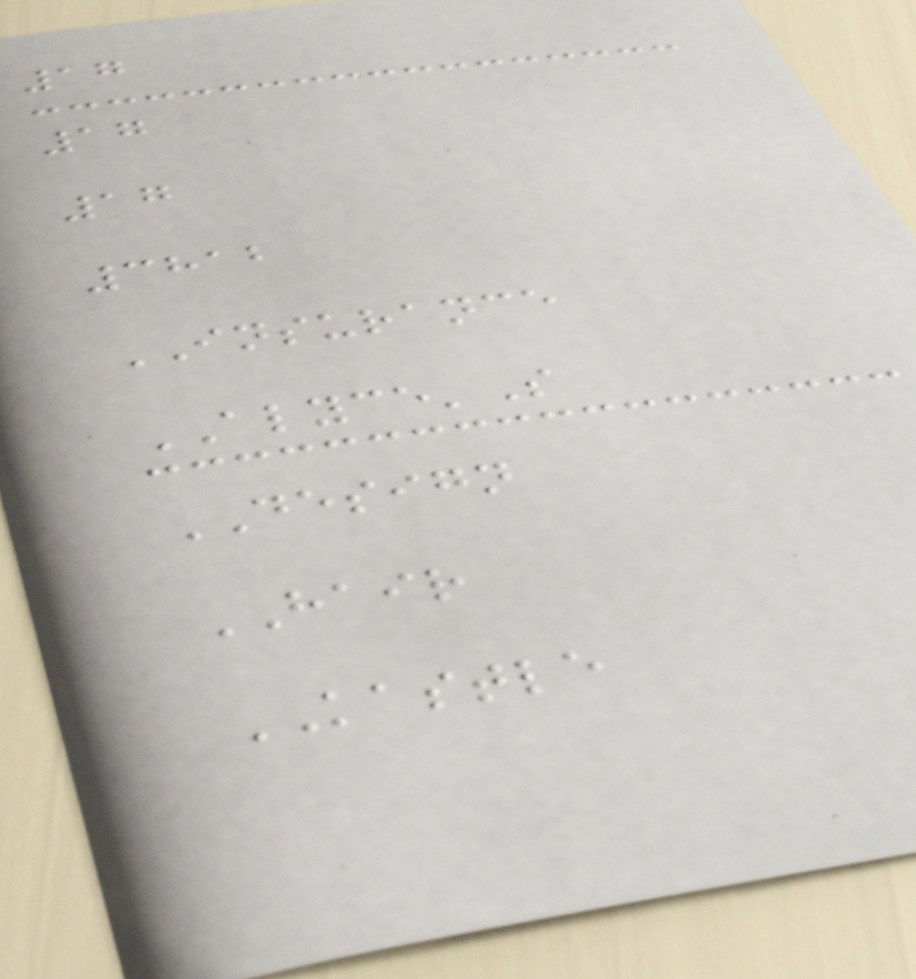17
17
17
3812
INSURANCE
ALYCE'S
DESIGN
HAIR
KASTLE
